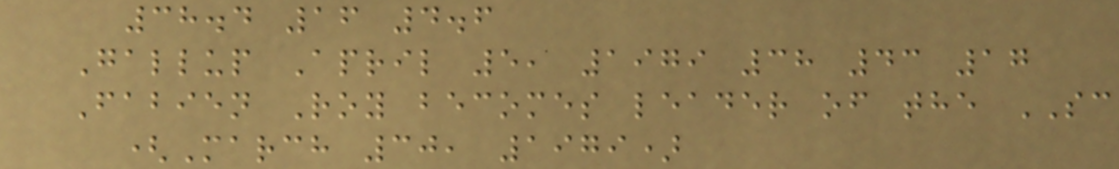38.4 16 4.6
Gallup April 5, 1979 38 43 17
Fabien Roy becomes leader of the SC
(March 30, 1979)
